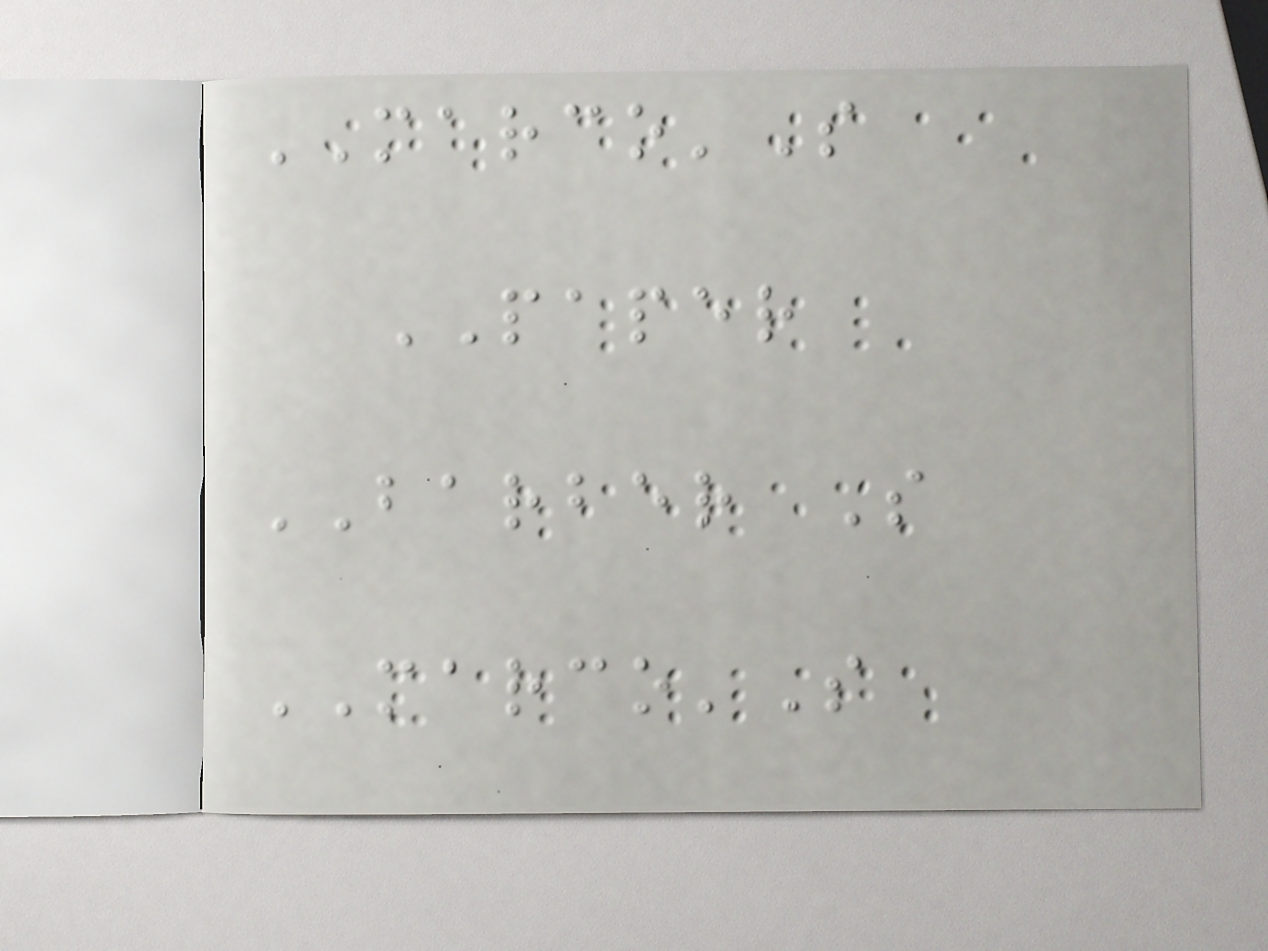MARCO'S
PAPER
BARBER S
MARCO'S
